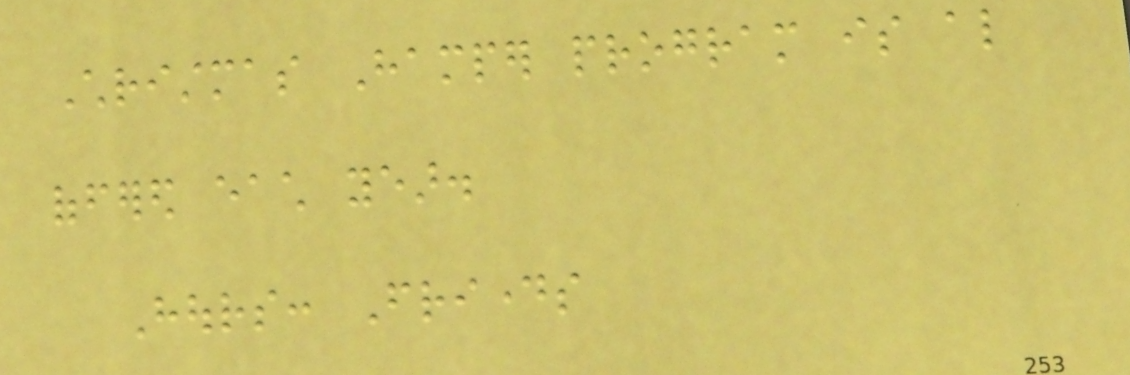Christmas Hamper program is also
offered each year.
Hours: Fridays
